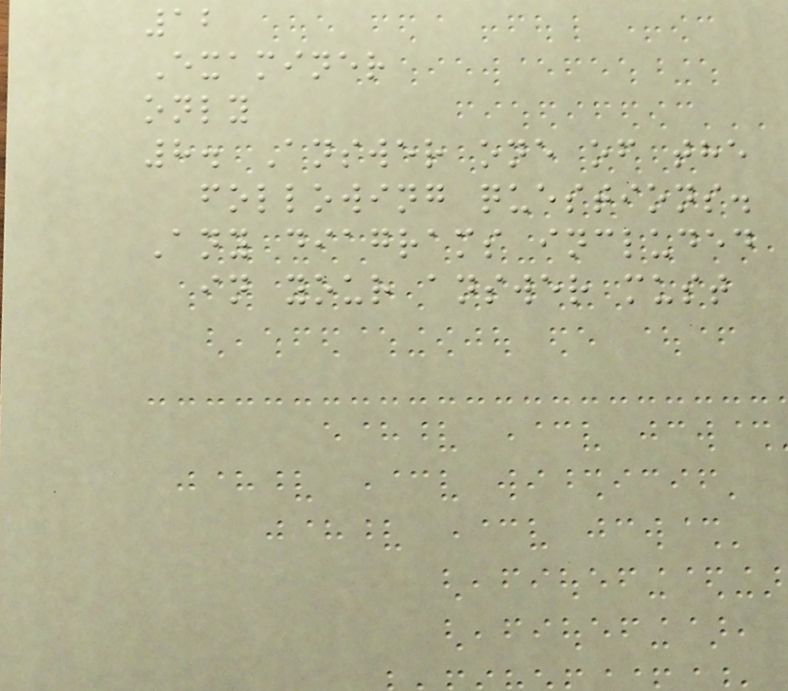12
Examiner
only
8. Answer one of the
following questions.
Any diagrams included
in your answer must
